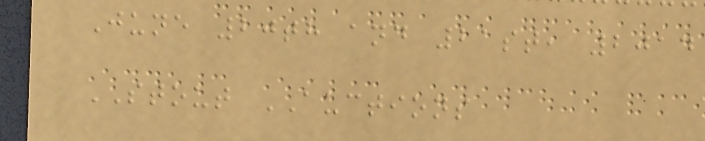June 20th and 21st, 2014
STOUT AUCTIONS
